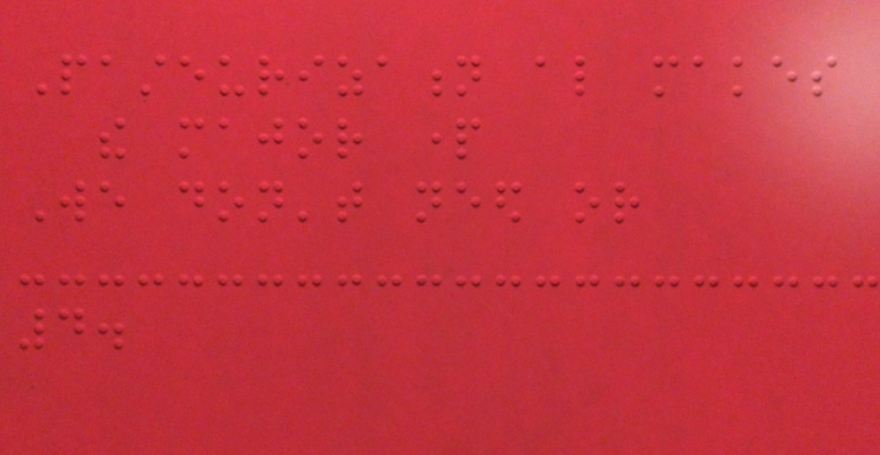Pasteurization also makes
the major part
We don't need or
4.
